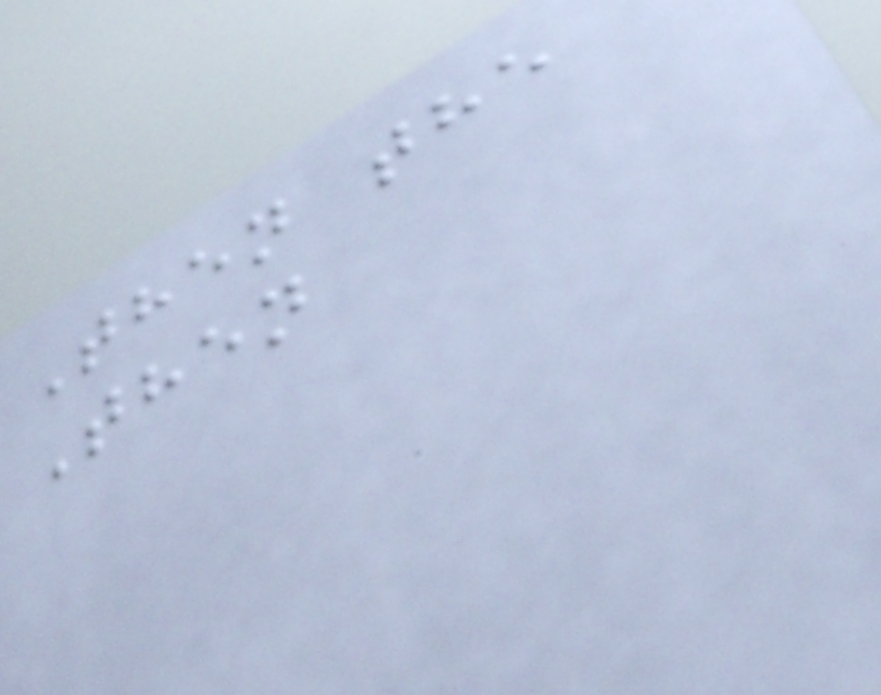Then the
Then
